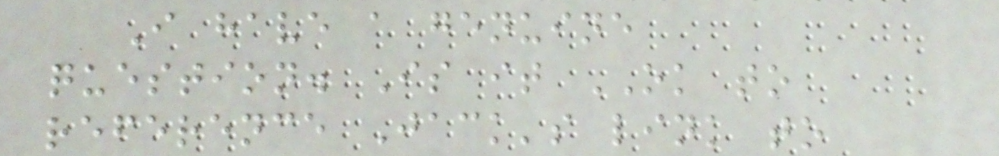I have a genuine
question. Is it OK to
reference Jack's link to
